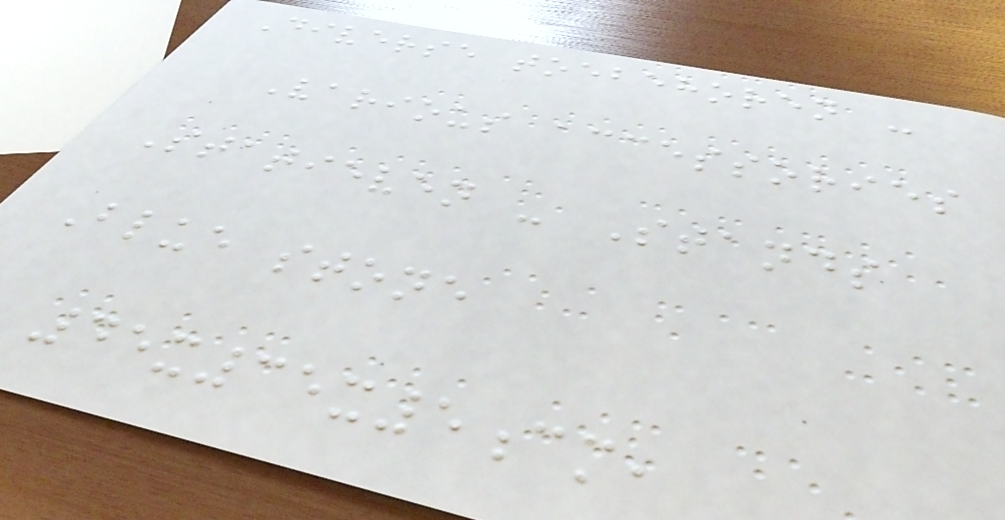Diverse toebehoren -
Various accessories
Statieven - Stands
Blue stone
45x35x5cm,
